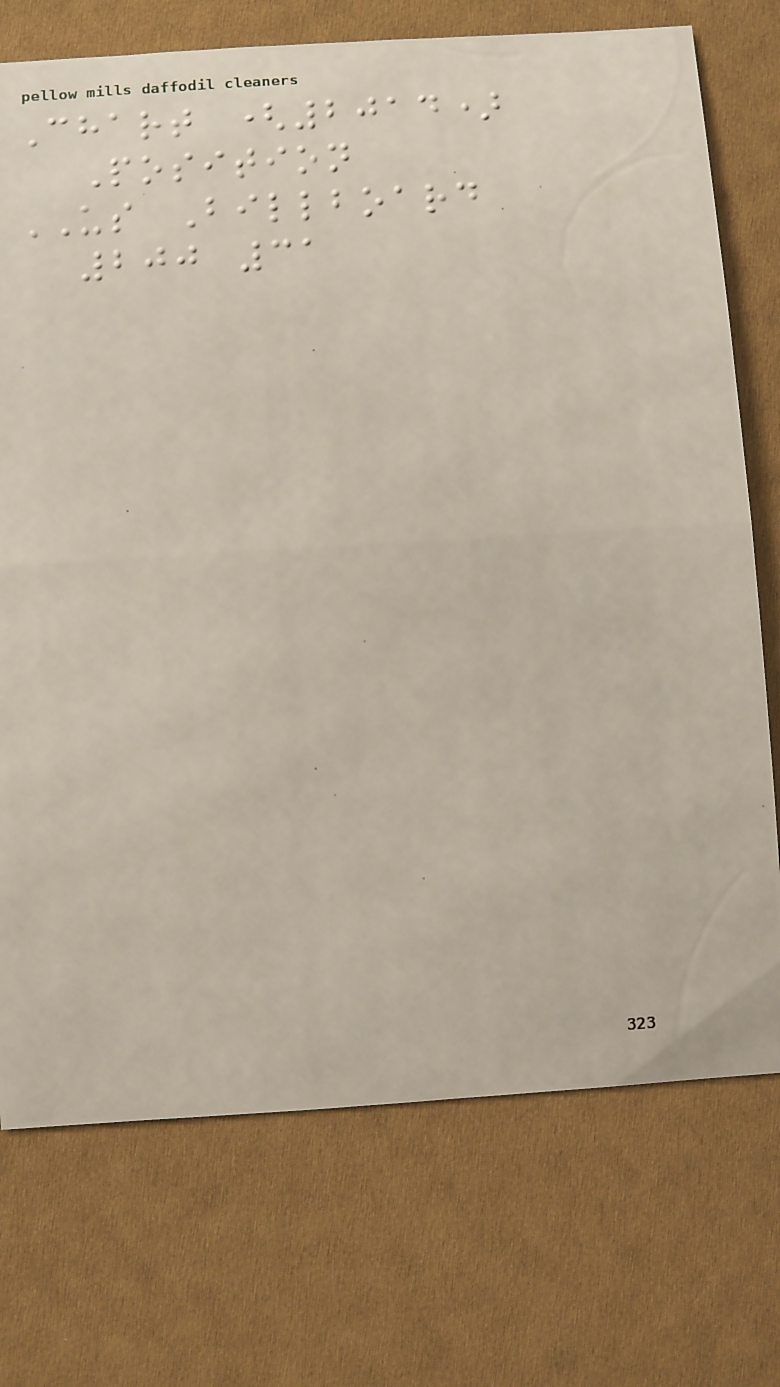Chart (2014)
Position
US Billboard
200 31
